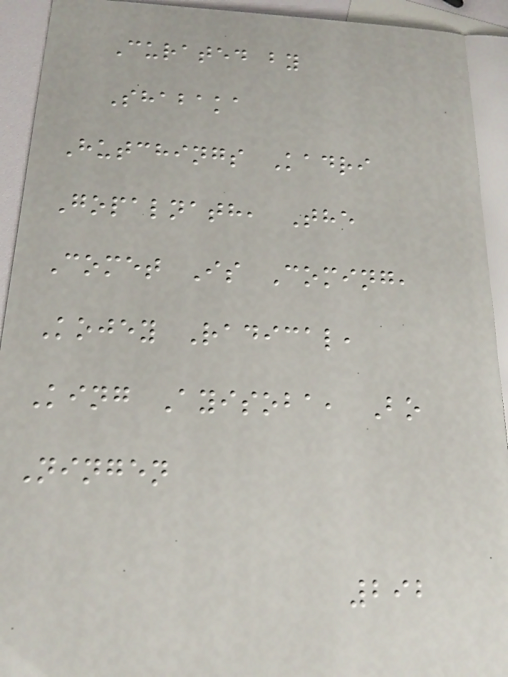Curated by
Shabaka
Hutchings Kadri
Gopalnath, The
Comet Is Coming,
Kojey Radical,
King Ayisoba, Bo
Ningen
292
